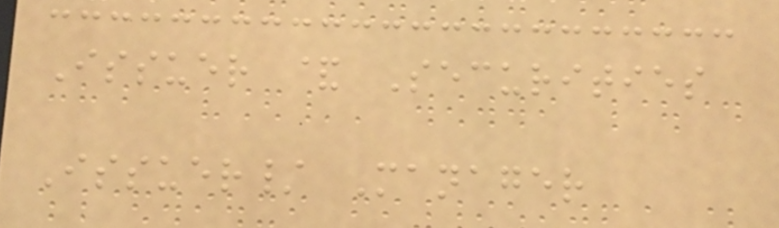Issuer & Securities
Issuer/ Manager
